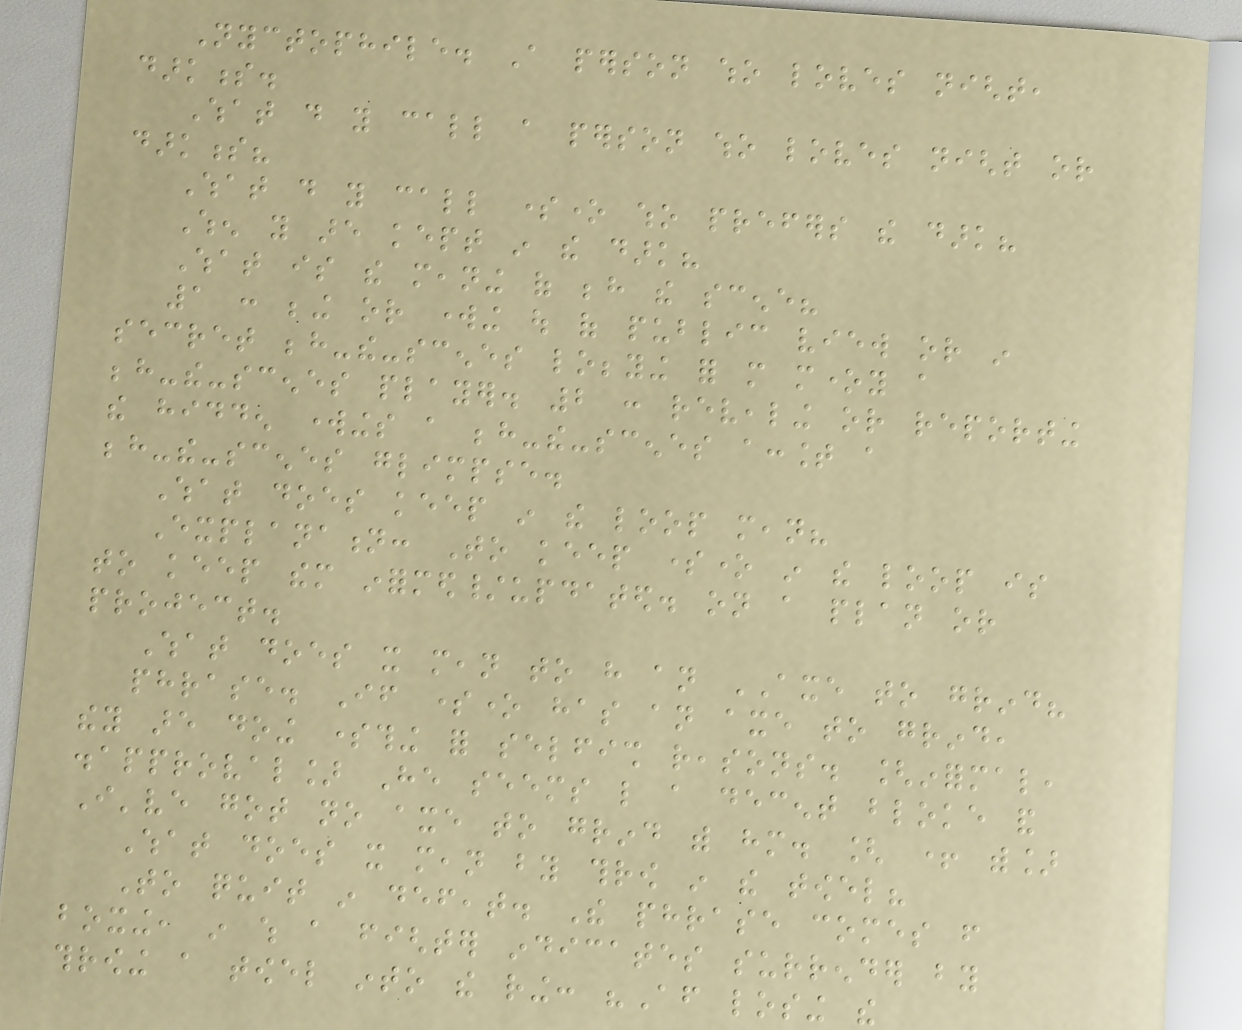Nyctophile. A person who loves night,
darkness.
What do you call a person who loves night or
darkness?
What do you call someone who prefers the dark?
When you are kept in the dark?
What is the meaning of behind the scene?
1 : being or working out of public view or in
secret behind-the-scenes lobbying for more money a
behind-the-scenes player. 2 : revealing or reporting
the hidden workings a behind-the-scenes account a
behind-the-scenes glimpse.
What does keep in the loop mean?
Explanation: To keep someone in the loop is
to keep them informed/updated. on a plan or
project.
What does it mean to have an AXE to grind?
phrase. If someone has an axe to grind,
they are doing something for selfish reasons. [informal,
disapproval] He seems like a decent bloke and
I've got no axe to grind with him. [ + with]
What does it mean by throw in the towel?
To quit in defeat. The phrase comes from
boxing, in which a fighter indicates surrender by
throwing a towel into the ring: "After losing the
